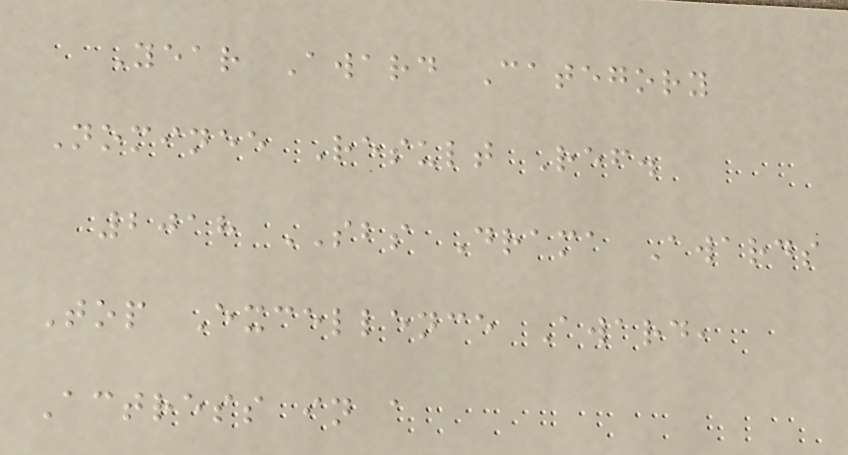Year Award Category
Nominee Result Ref.
2018 SBS Drama Awards
Top Excellence Award,
Actress in a
